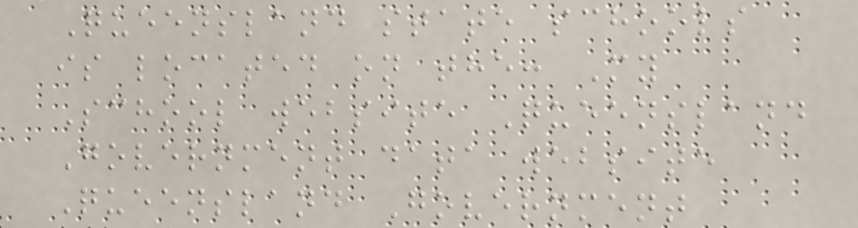Queensland state schools
is located on the: My
School website Queensland
Government data website
Queensland Government
